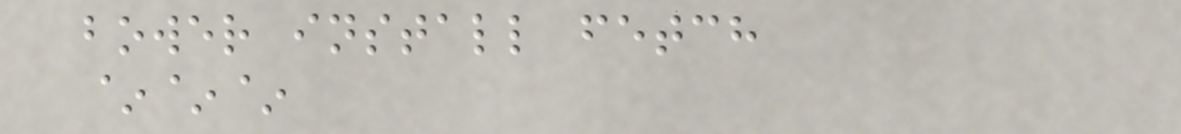bower install fetch
~~~
